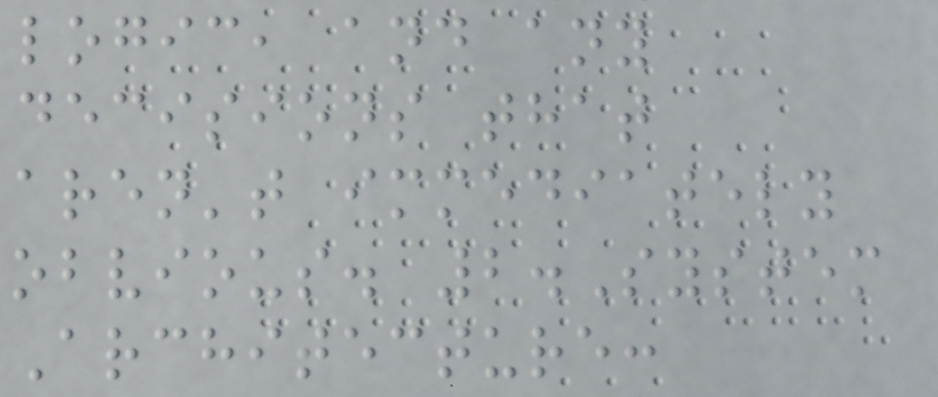logic, and any
decisions that
aren't immediately
obvious. 2.System
Architecture:
